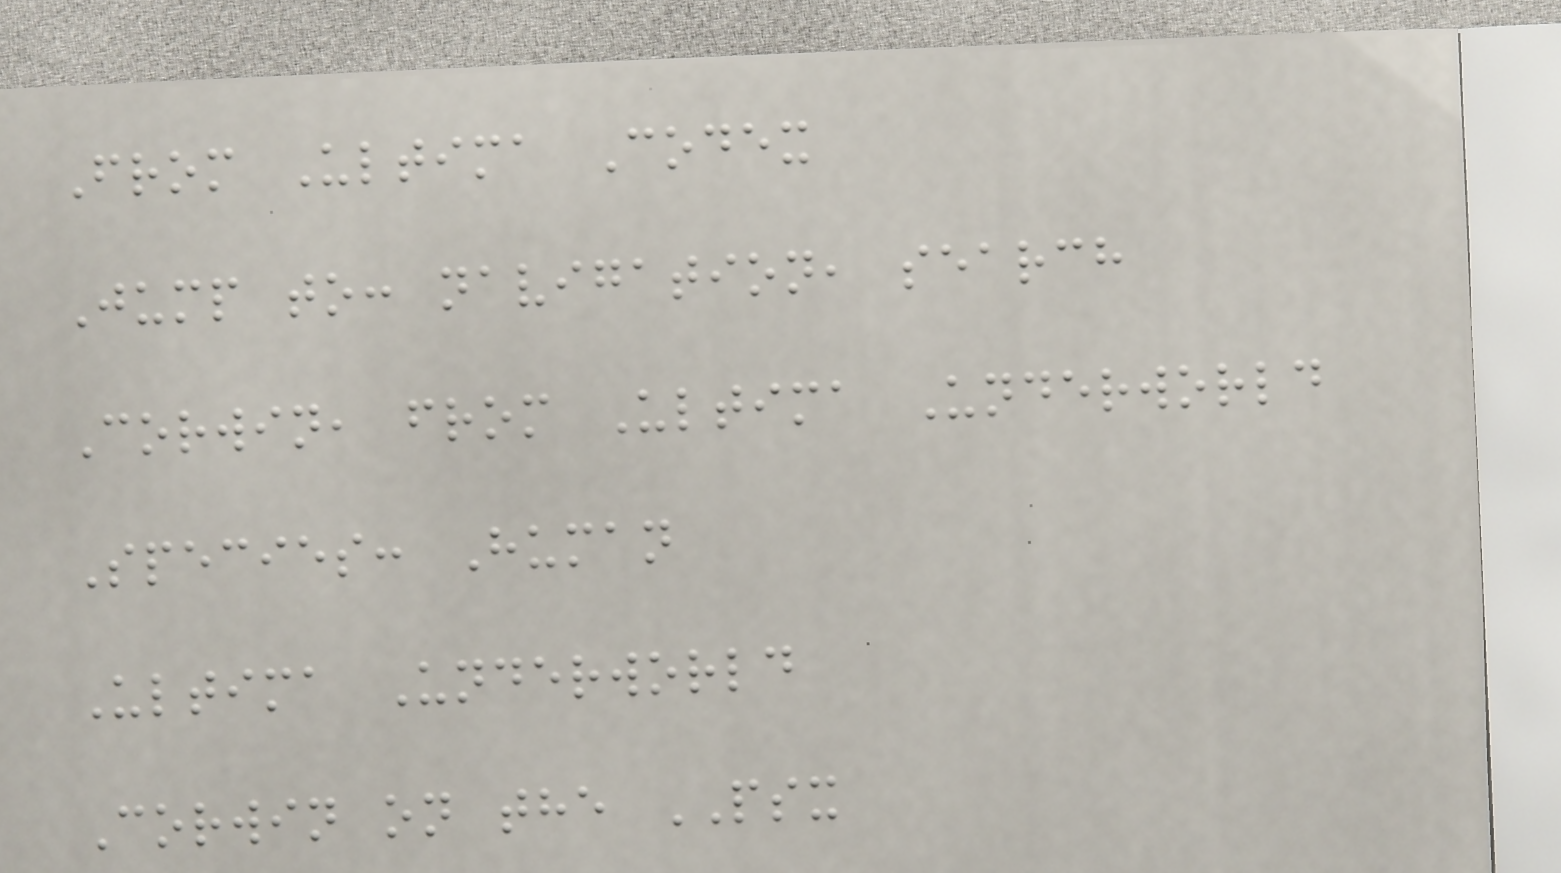From Ultima Codex
Jump to: navigation, search
Corwin, from Ultima Underworld
Species: Human
Ultima Underworld
Corwin on the PSX
